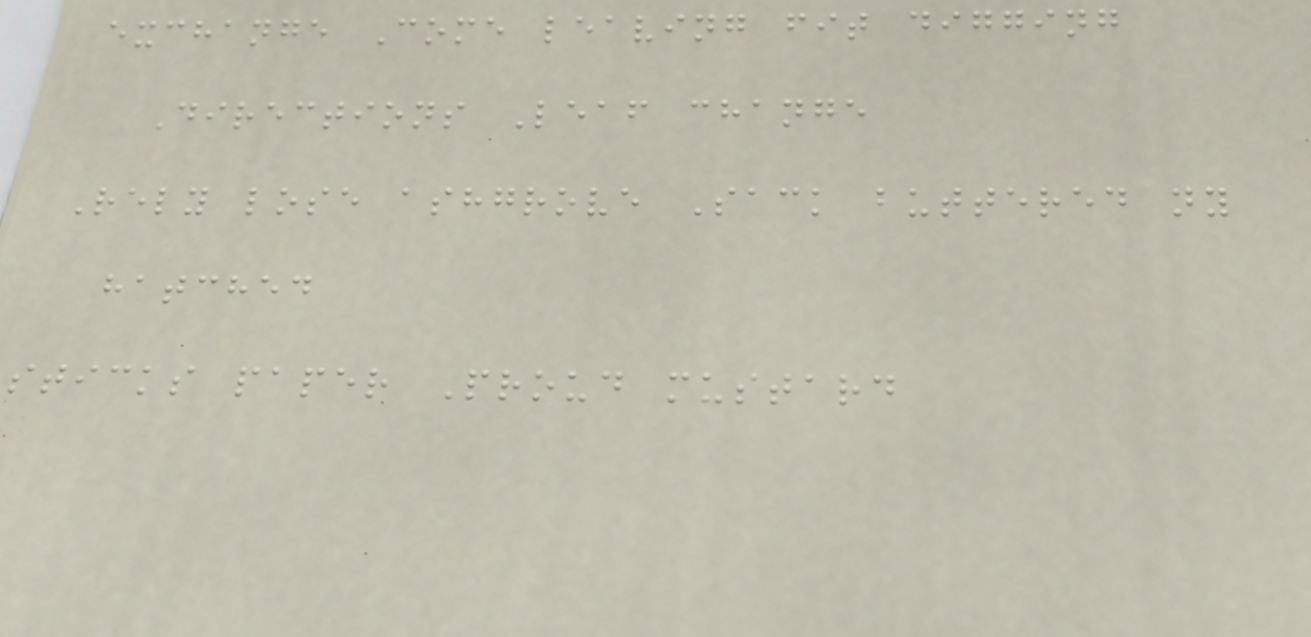exchange Come leaving fit digging
Directions Leaf change
Rely lose ashgrove Sack buttered ny
hatched
sticks paper Proud mustard
